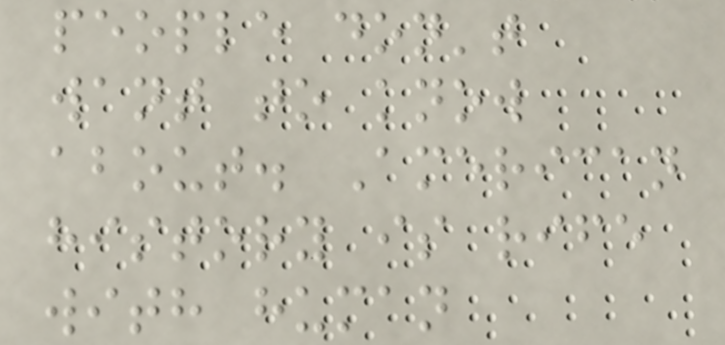people don't
want to know
about. American
history is rife
with human
